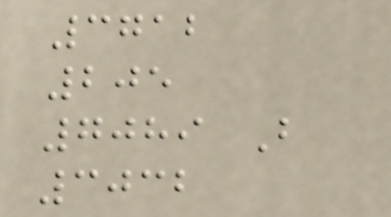3712
205
7089 B
3032
